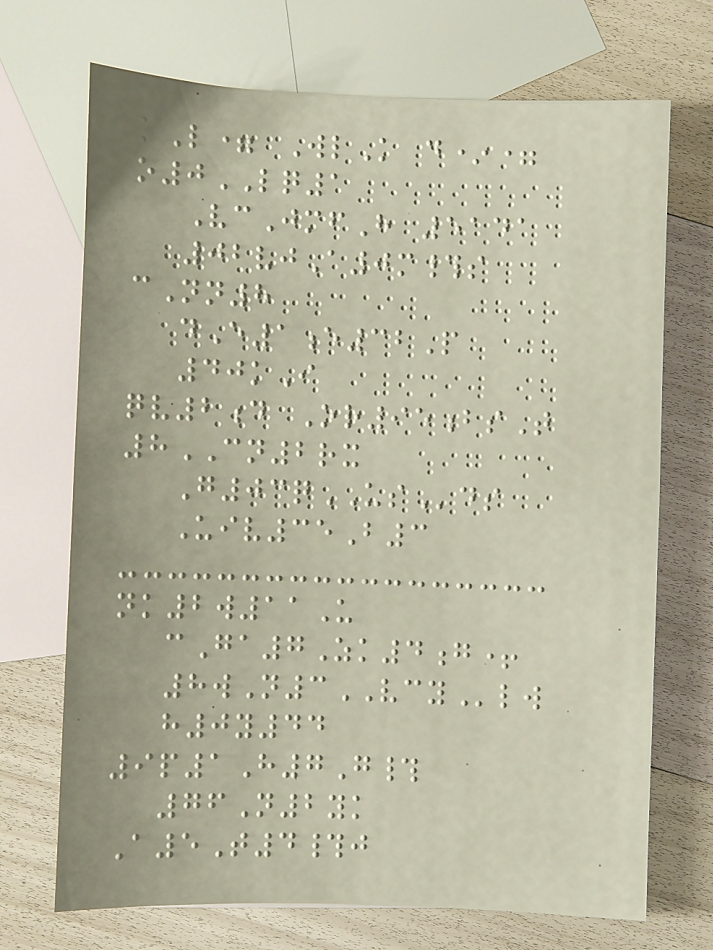kL= WlK d*=
o0LQ1
VcJmfH 5141
02vjA0m#s
cNn8
dE1e32P
40kI
qv2d Or95bsT
8CN2rx
G03qUSds
Uiv35B3
nk2w11U
cGa7Zk4g+
8wN3VCYlw
h0y44
9p1H7G#
76N2yk
A5T4#j
